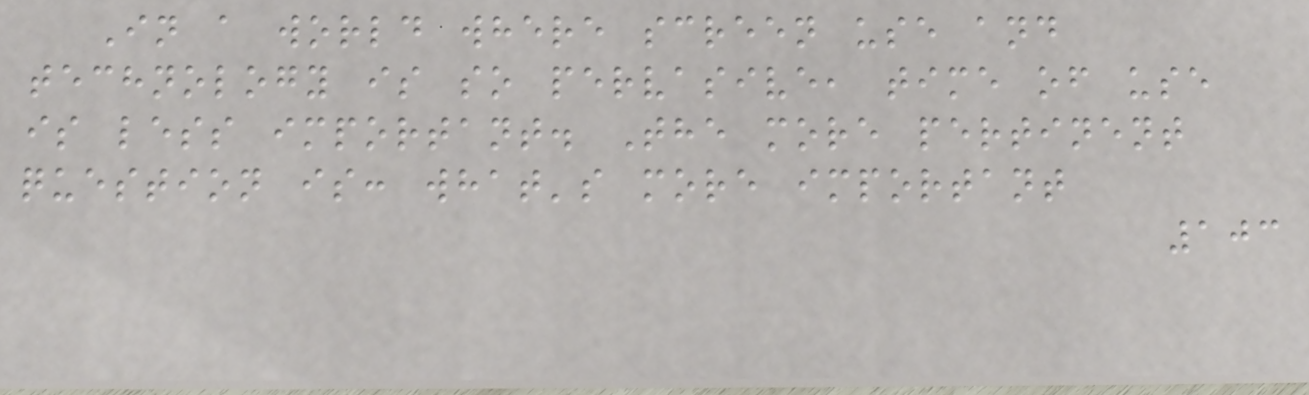In a world where screen use and
technology is so pervasive, time of use
is less important. The more pertinent
question is: what's more important
103
